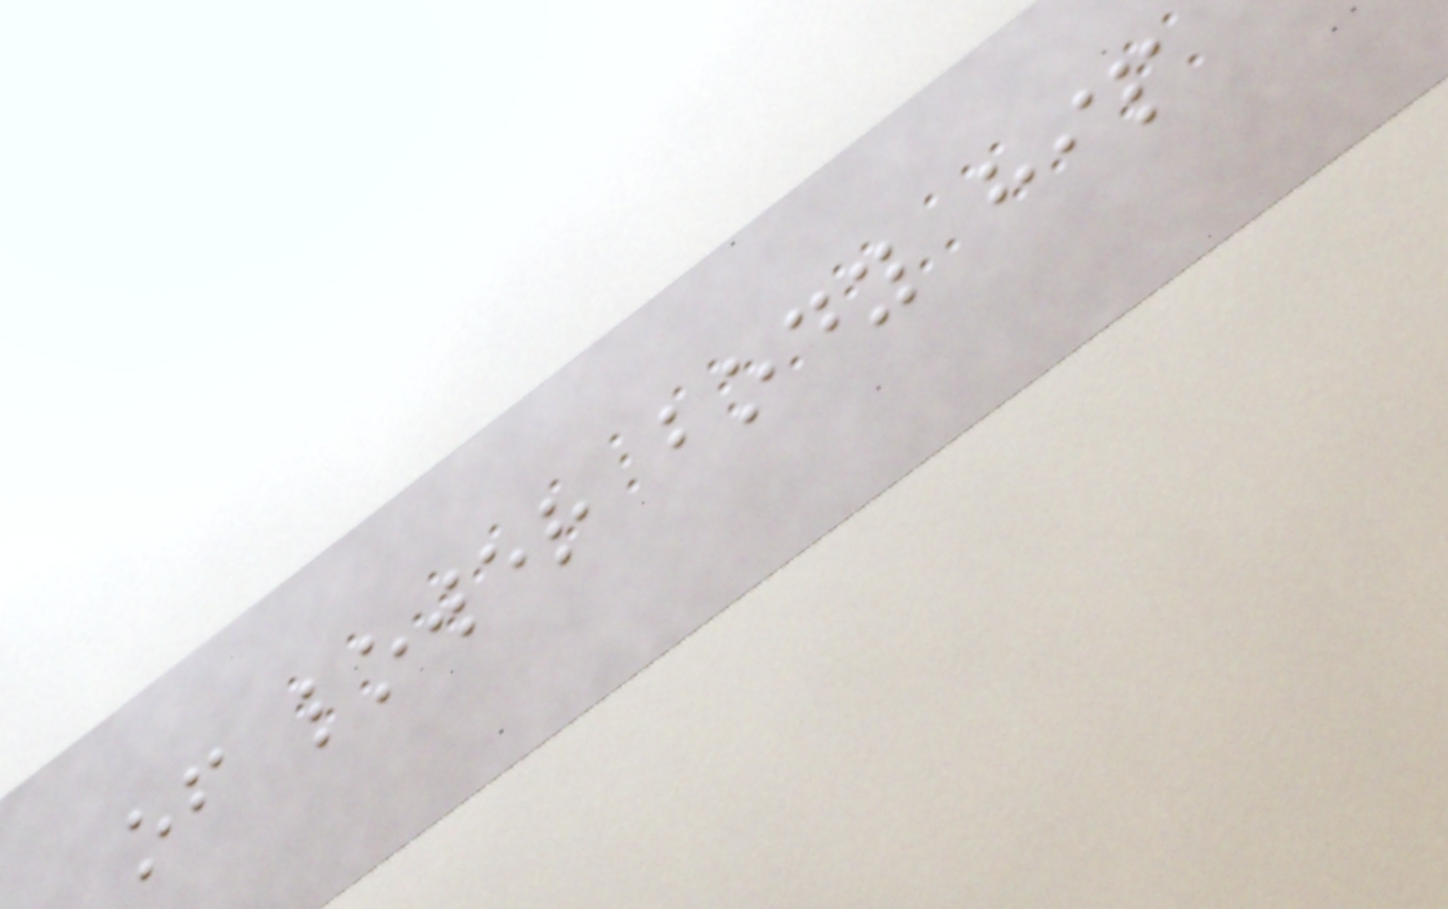of lower body hip
